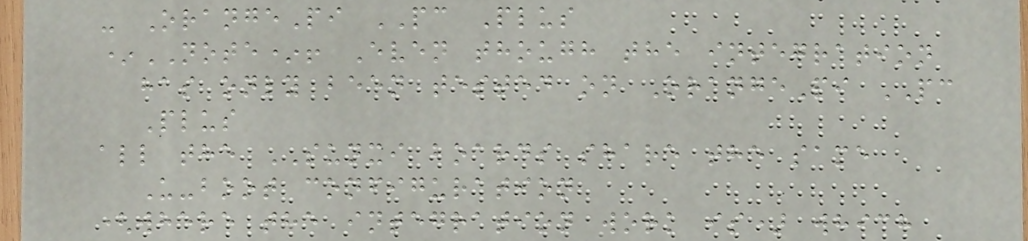- OrangePi PC Plus
*NOTE*! Even though the integration
has only been tested on OrangePi PC
Plus
all the SUNXI boards share the same
U-boot configuration
(where the integration work is) which
